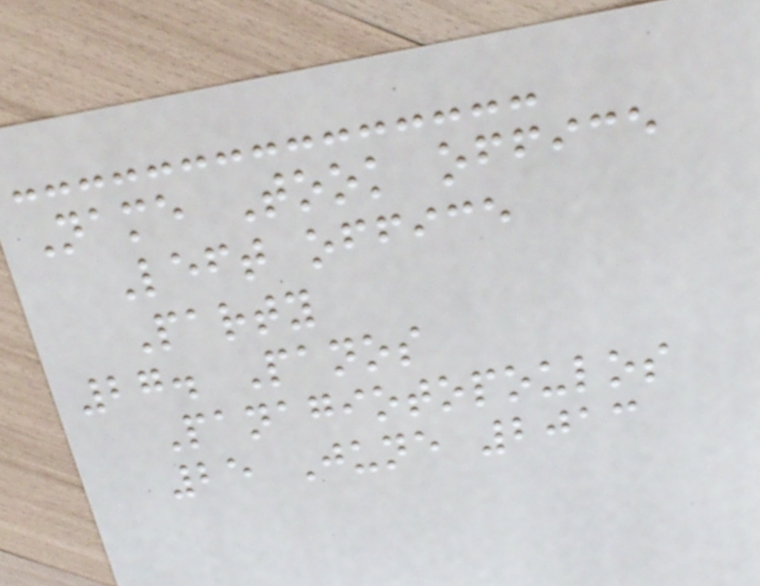Name Took office
Left office
Party
27. Panos
Panagiotopoulos
25 June 2013
